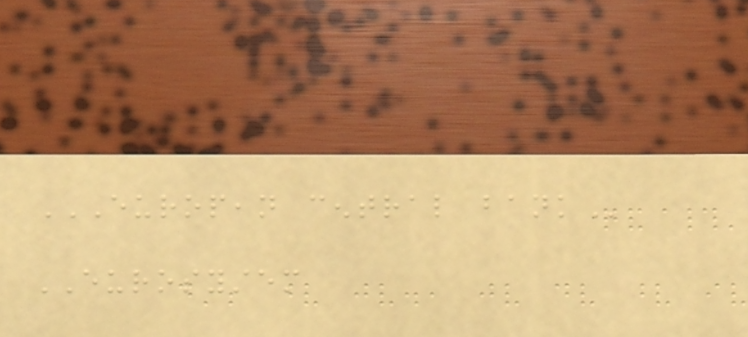EUROPEAN CENTRAL BANK
EUROSYSTEM
